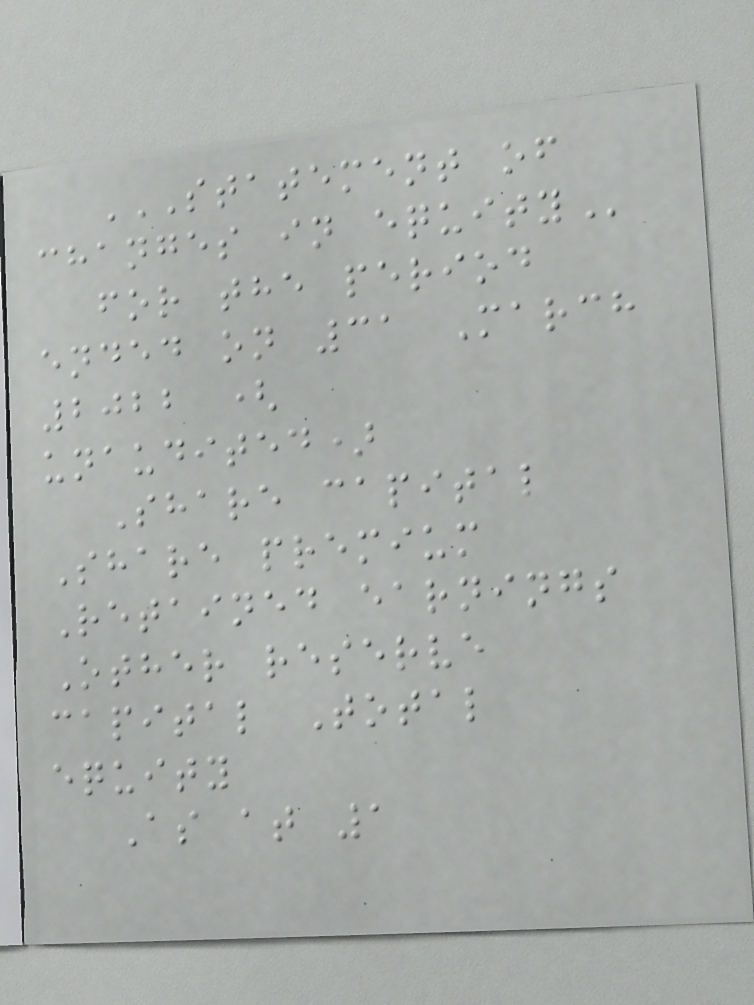STATEMENT OF
CHANGES IN EQUITY
for the period
ended on 31 March
2022 (
unaudited)
Share capital
Share premium
Retained earnings
Other reserve
capital Total
equity
As at 1
